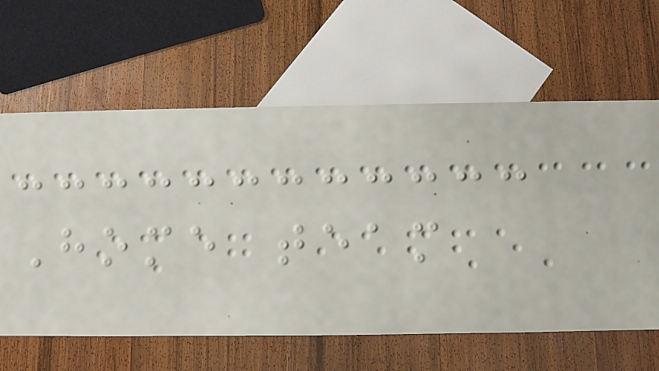Home team
